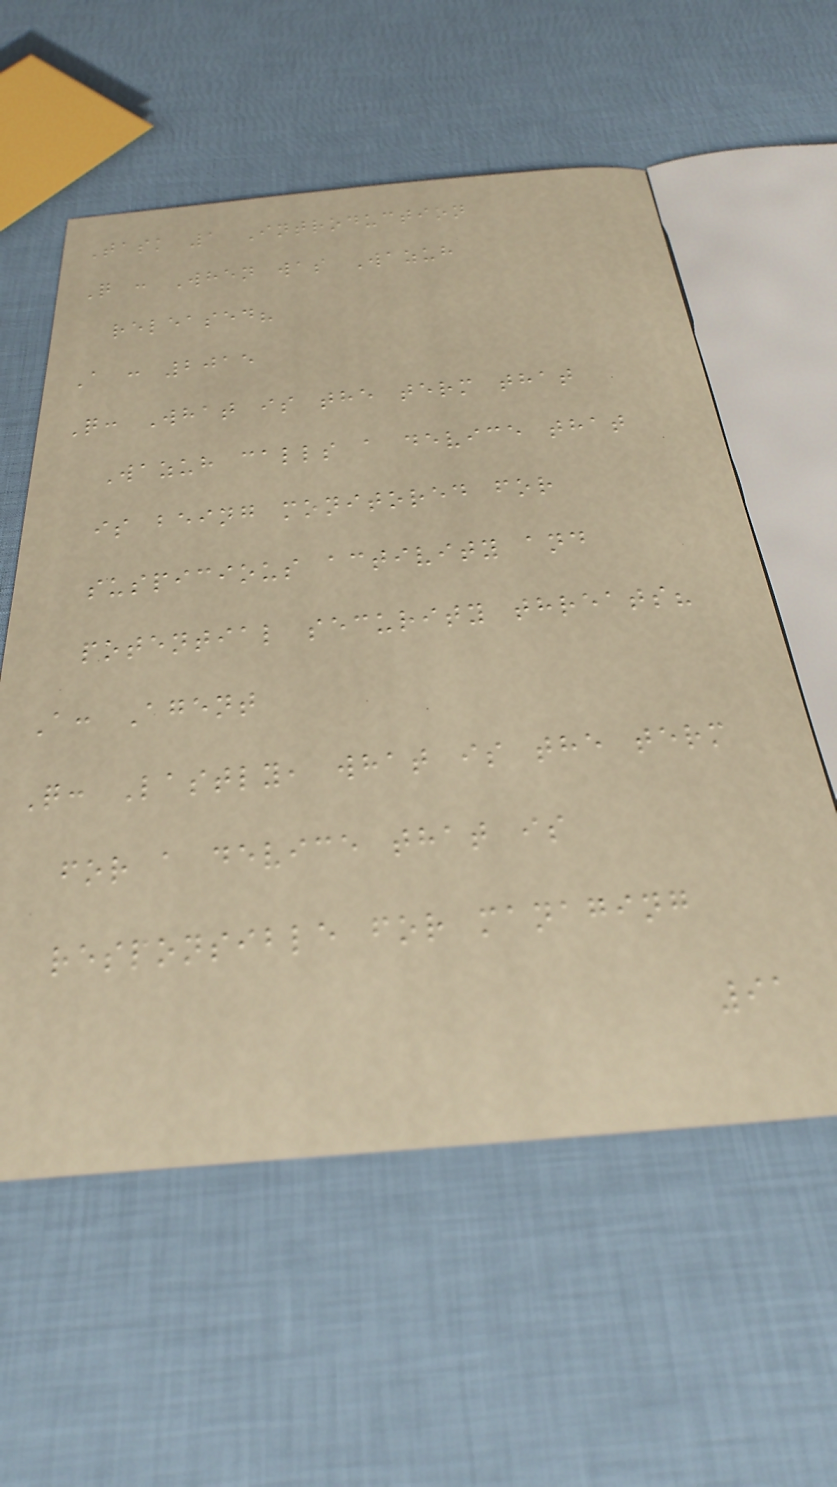Task 1 Introduction
Q : When was Wazuh
released?
A : 2015
Q: What is the term that
Wazuh calls a device that
is being monitored for
suspicious activity and
potential security threats?
A: Agent
Q: Lastly, what is the term
for a device that is
responsible for managing
91
